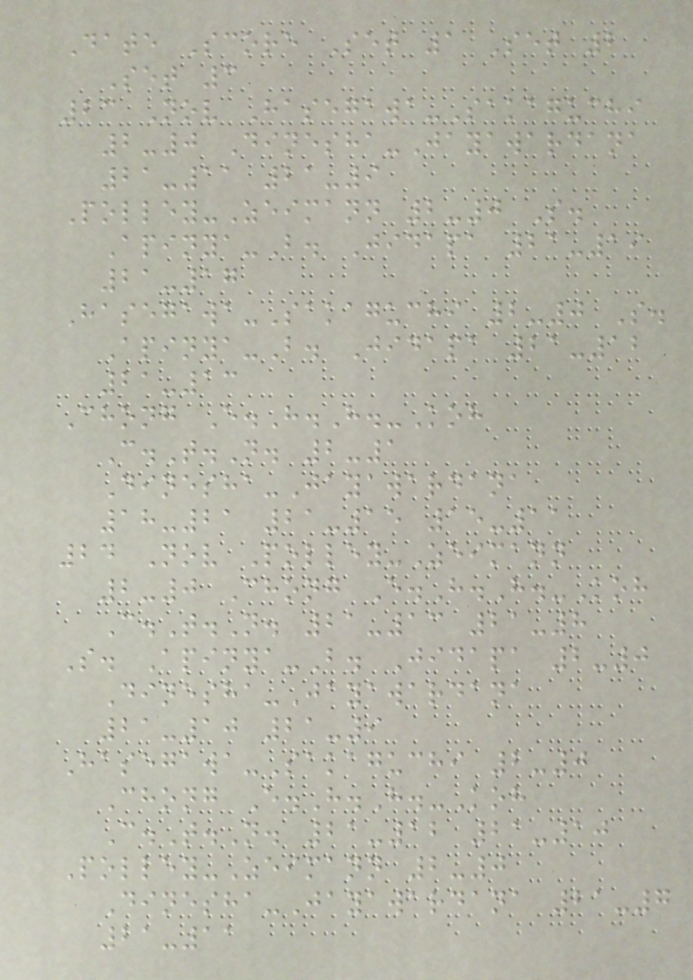Date Score Set 1 Set 2
Set 3
23 Nov Hasegawa-Sakaguchi
2-0 Dinesha-Jayawardana
21-11 21-9
Polley-Zeimann 2-0 S.
Apinya-B. Jidapa 21-19
21-17
Hasegawa-Sakaguchi 2-0 S.
Apinya-B. Jidapa 21-12
21-13
Chong E.H.H.-Koh
C.T.N. 2-1
Dinesha-Jayawardana
18-21 21-15 15-11
24 Nov Polley-Zeimann
2-0 Chong E.H.H.-Koh
C.T.N. 21-13 21-8
S. Apinya-B. Jidapa 2-0
Dinesha-Jayawardana
21-10 21-9
Hasegawa-Sakaguchi 2-0
Chong E.H.H.-Koh
C.T.N. 21-12 21-10
Polley-Zeimann 2-0
Dinesha-Jayawardana 21-7
21-11
